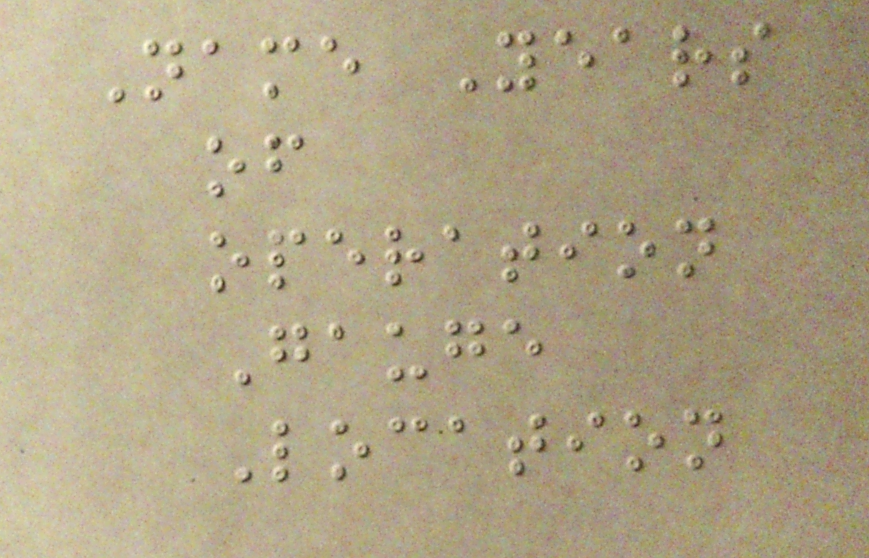Name Years
of
operation
Gauge
Location
